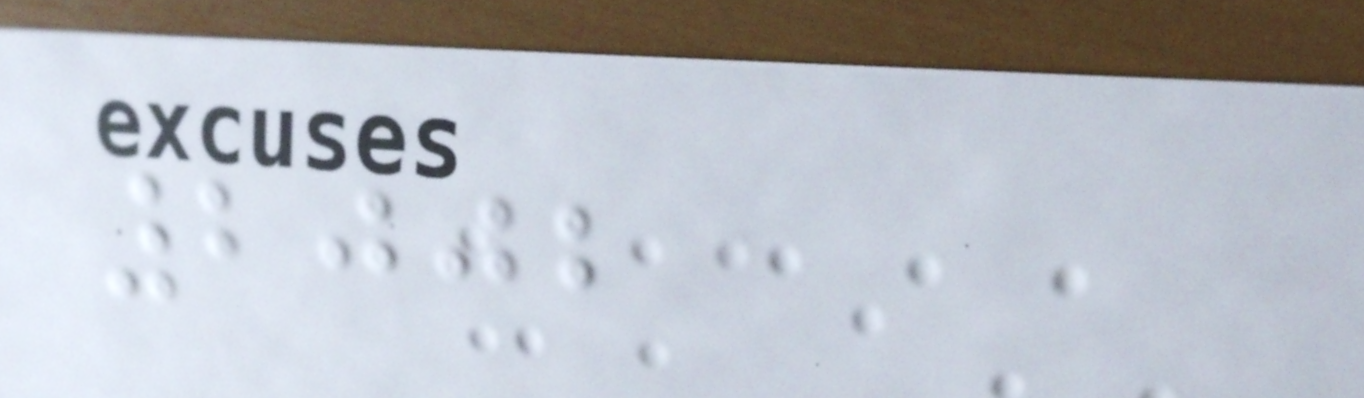2002
